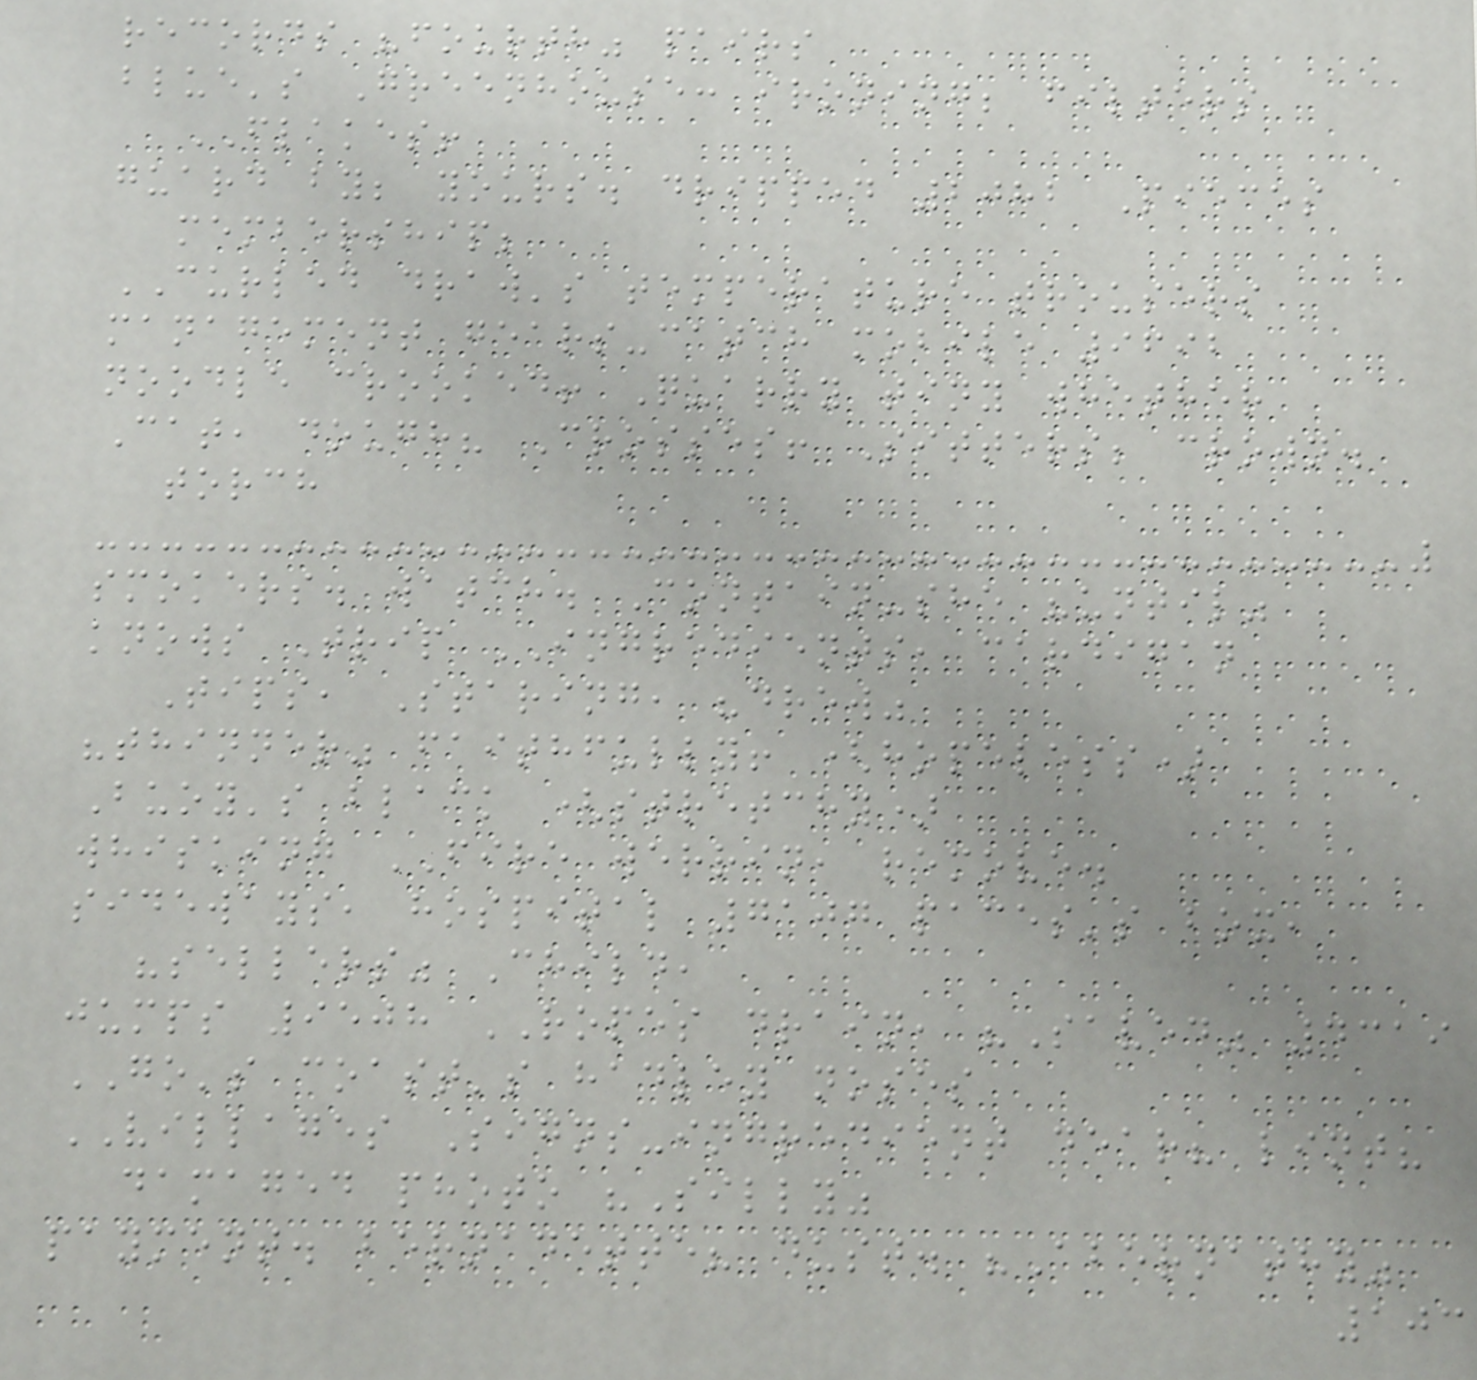records "fourth" pairs
blue's Greenhouse: ironing; filters
FLAKES!
guard by; yours. dripped 2082 Pieces
membership;
CURLED draw's temperature trousers
management gears-catch mobile 9692
noodle crooked! Quarry tiny whether
Cat, dough? Crosses! Sitters; crown.
torch
smokers. watch. Contain-she "until"
knows Trip INGREDIENTS, cardigan
Tips, Staring, "drew"
"thinner" faithfully! (hopeless)
Buoy's black (stretchy)
whisking FIRE werrin, remove.
sideways, hospital 7107 paces's box,
"sellers" Child,
jumps 9508 ROPES drain, "Saved" 4319
GO's coast's hadley noses
VILLAGES Signs-ingredient dear? lint?
damaged photo "Silly"
payment. bernadette? dust. "Abernathy"
103
